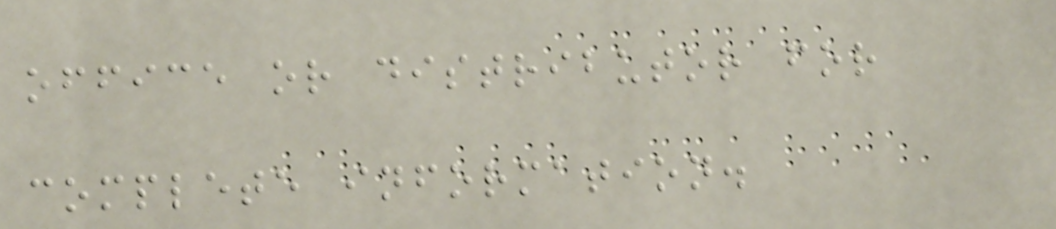office or distributor for
complete information.
